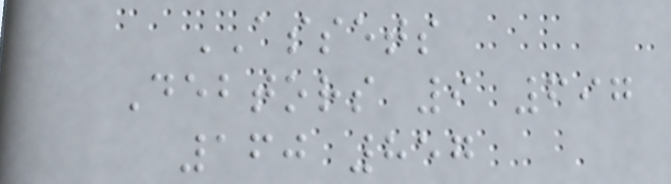ASSETS
Debtors 9 697
160 857
